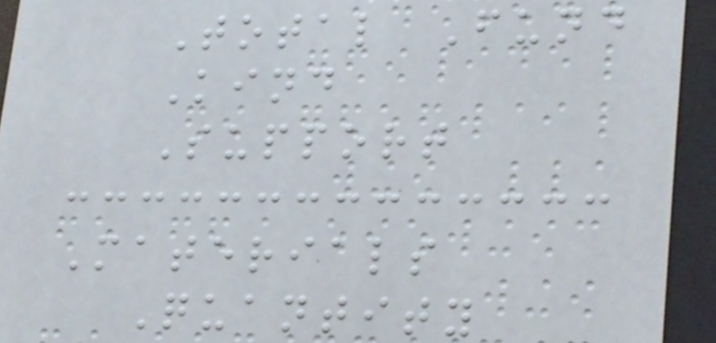Total Fund
Kind
Support
Materials
Quantity
